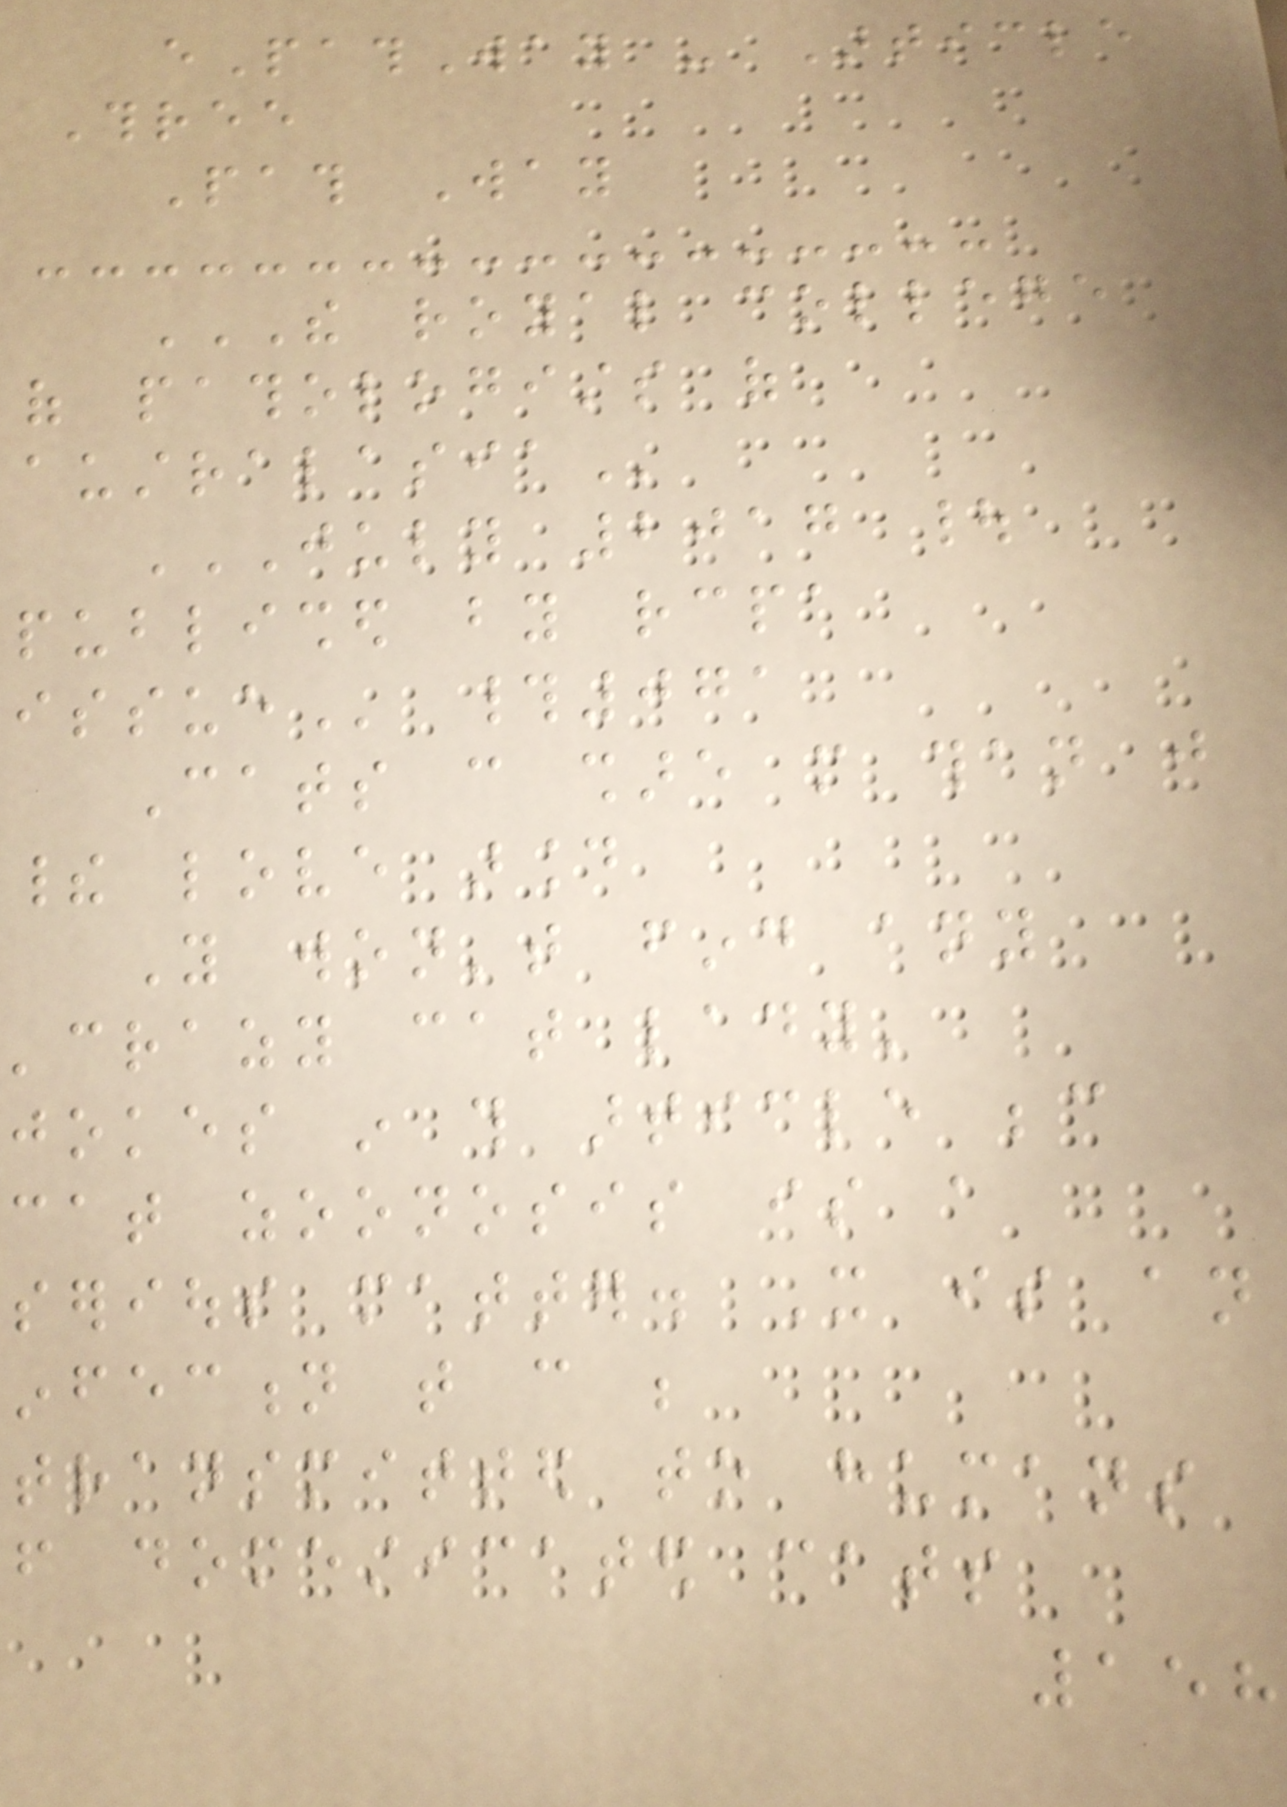ePathWay - Article
Three
Path Way
THE ROYAL COLLEGE
OF PATHOLOGISTS OF
AUSTRALASIA
JULY 2017 |
PUBLISHED BY RCPA
ISSUE #071
Cats can share more than just
their love around
You won't find any
'crazy cat lady'
jokes in this article because
cat zoonosis is a
serious matter. It is an
infection that can be
transmitted to humans
from domesticated cats
158
